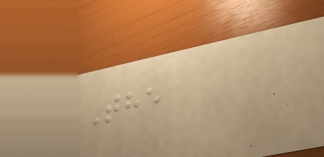The
